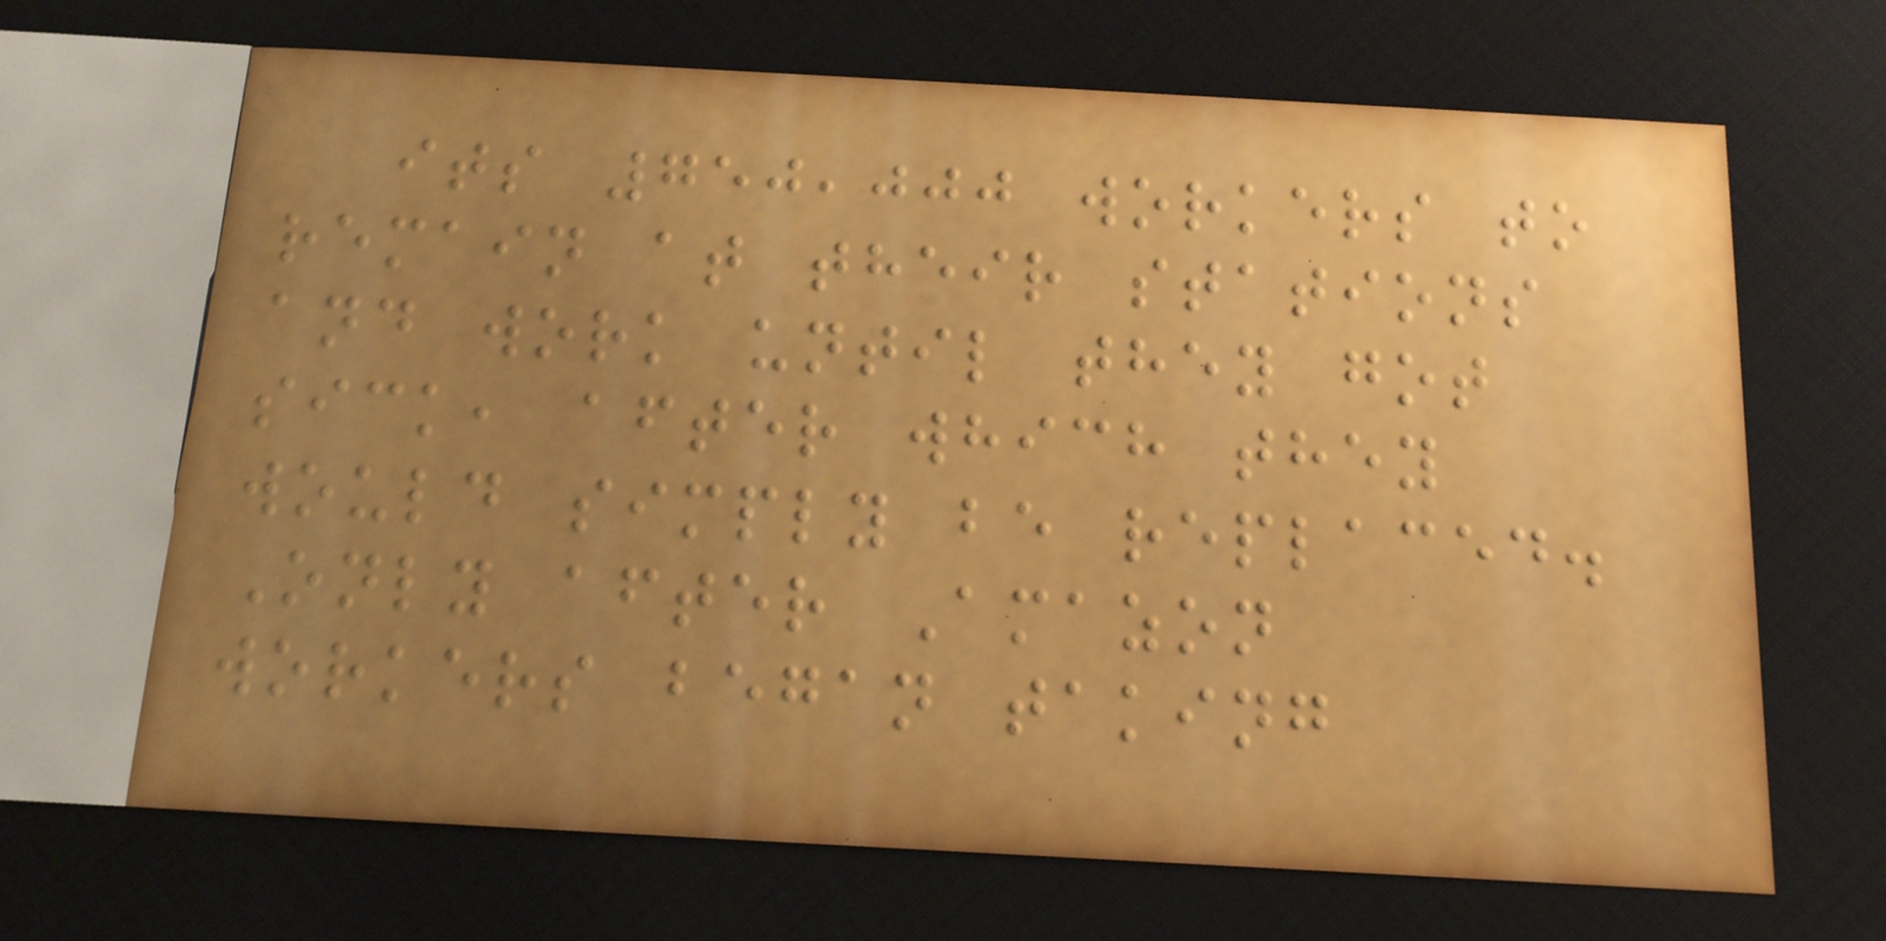its 750,000 workers to
remain at their stations
and work until they got
sick, after which they
would simply be replaced.
Only after Amazon
workers began taking
